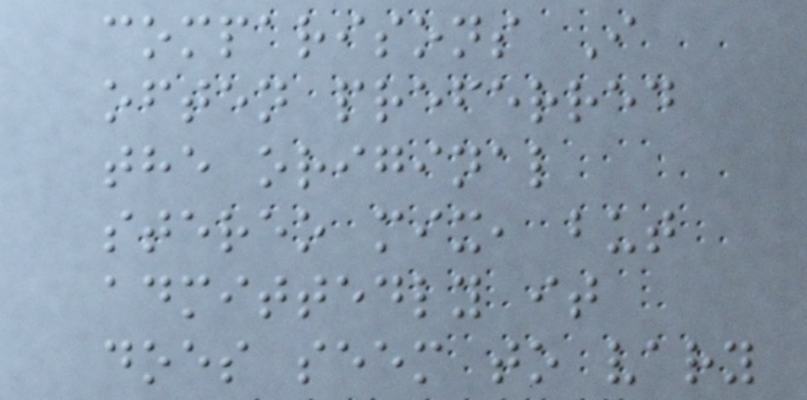comparisons I
often preferred
the original
stereo mix, but
admittedly it
does seem to vary
